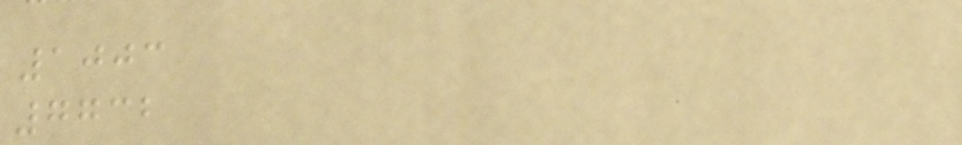1003
7732
